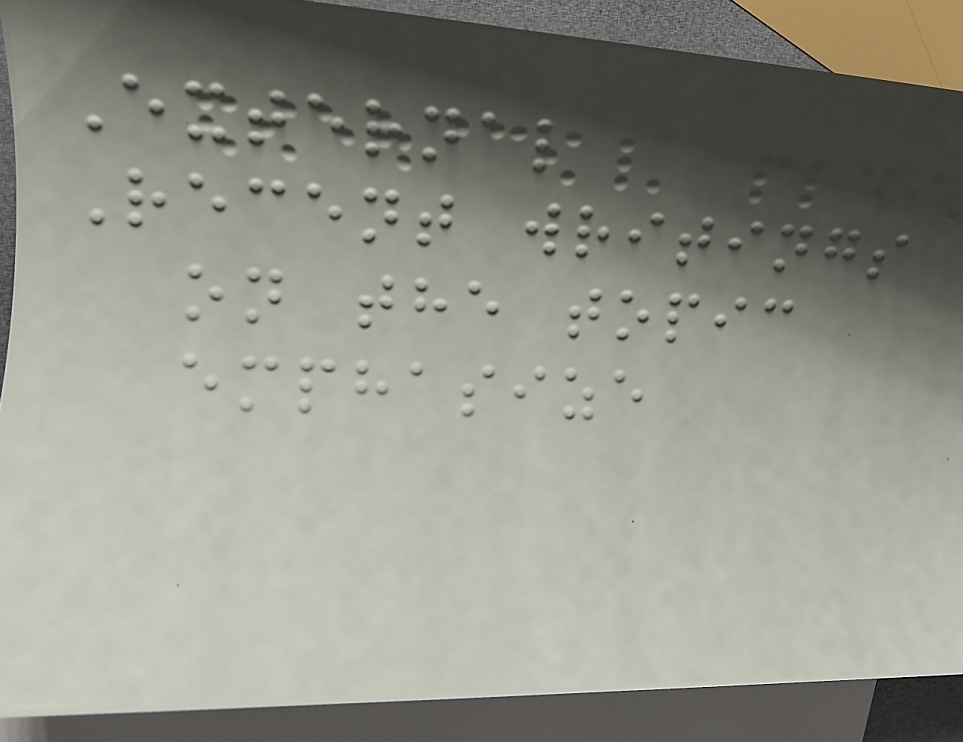External
Recent writings
on the topic
emphasize
